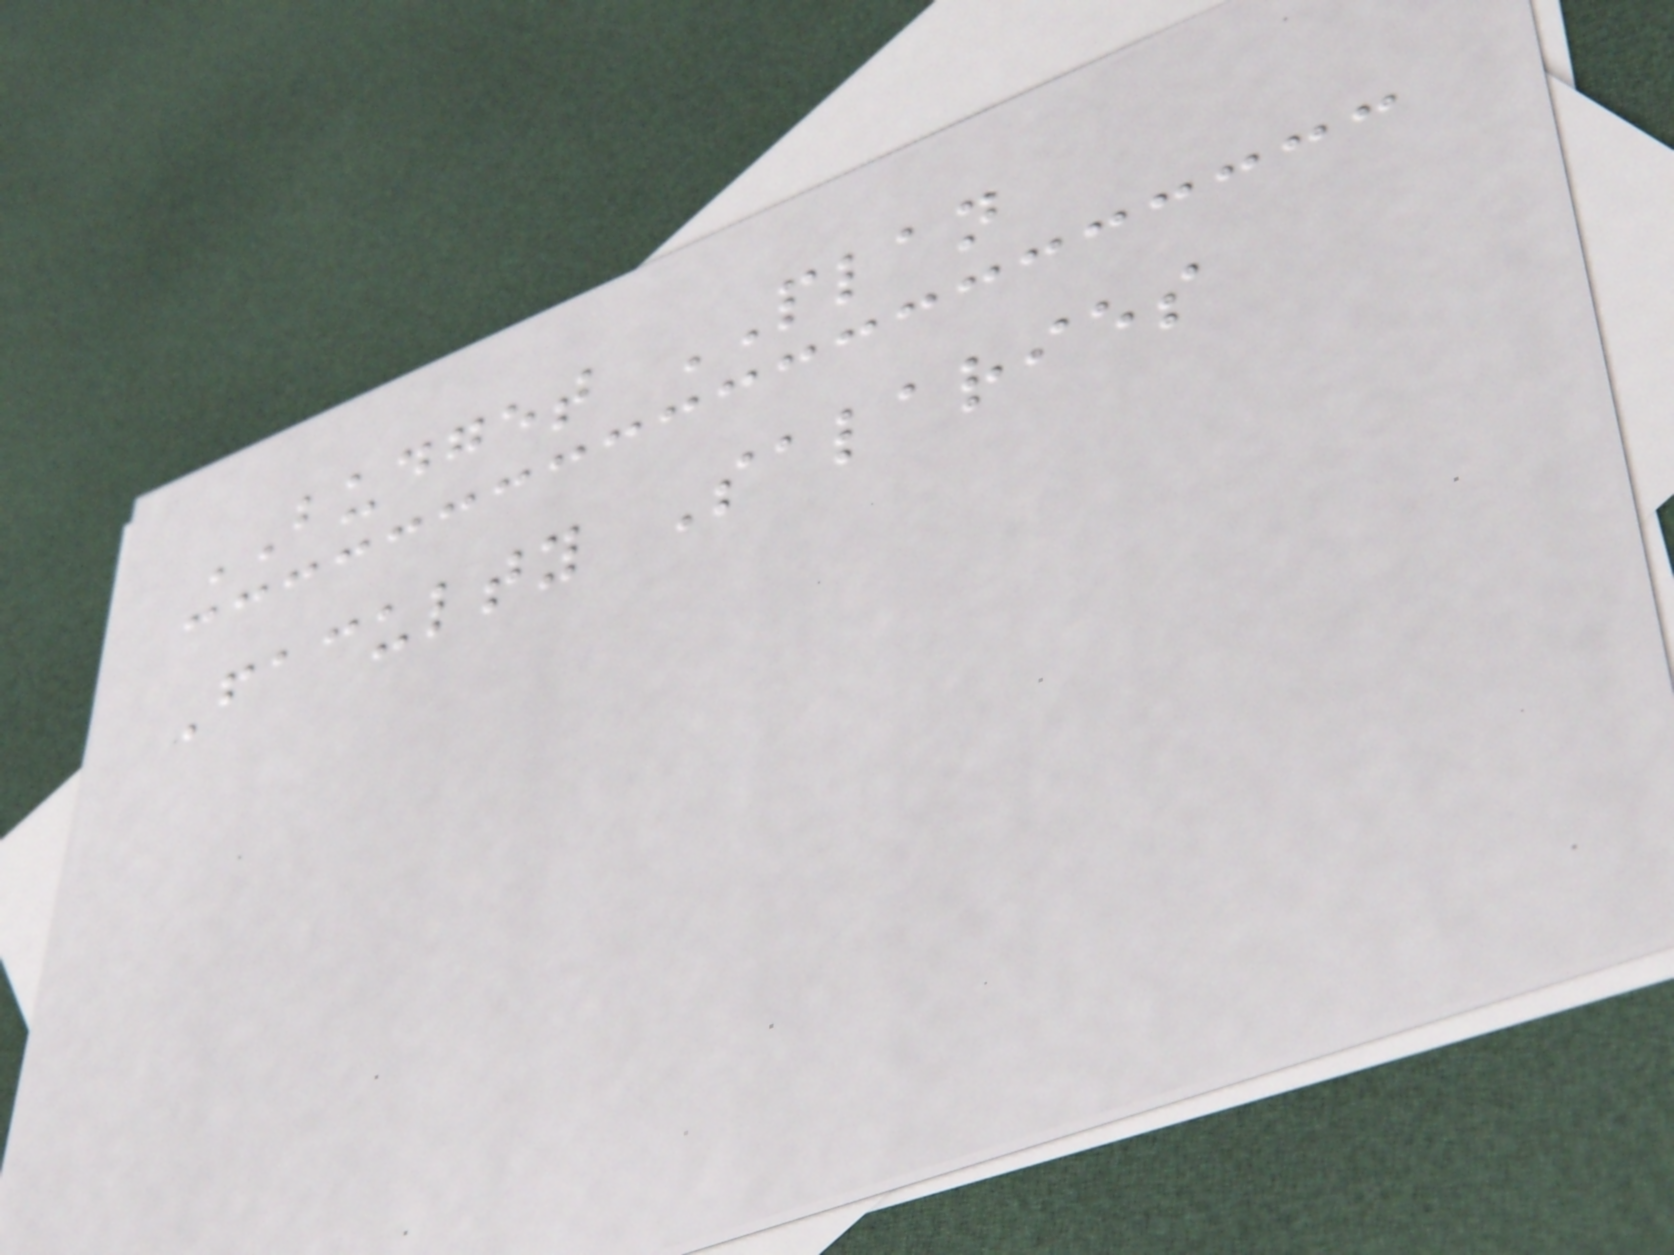BUDGET PLAN
Faculty Salaries
